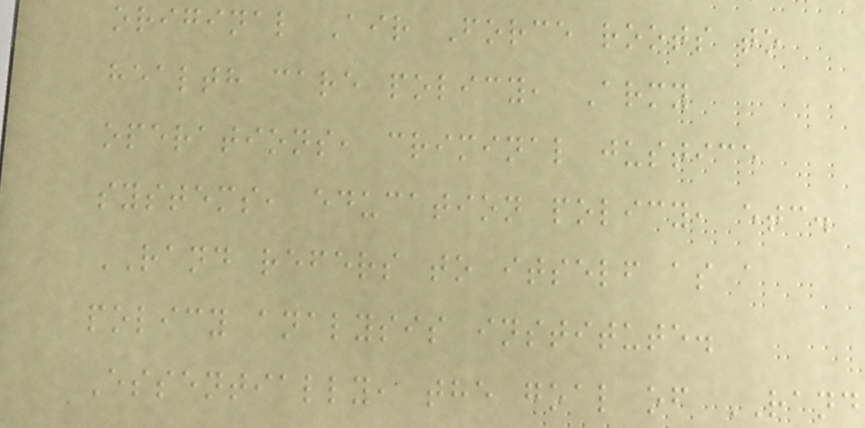original Air Force roots to
health care policy, Army
operations, criminal justice
systems, education policy, etc.
RAND refers to itself as a
policy analysis institute.
Essentially, the goal of RAND
